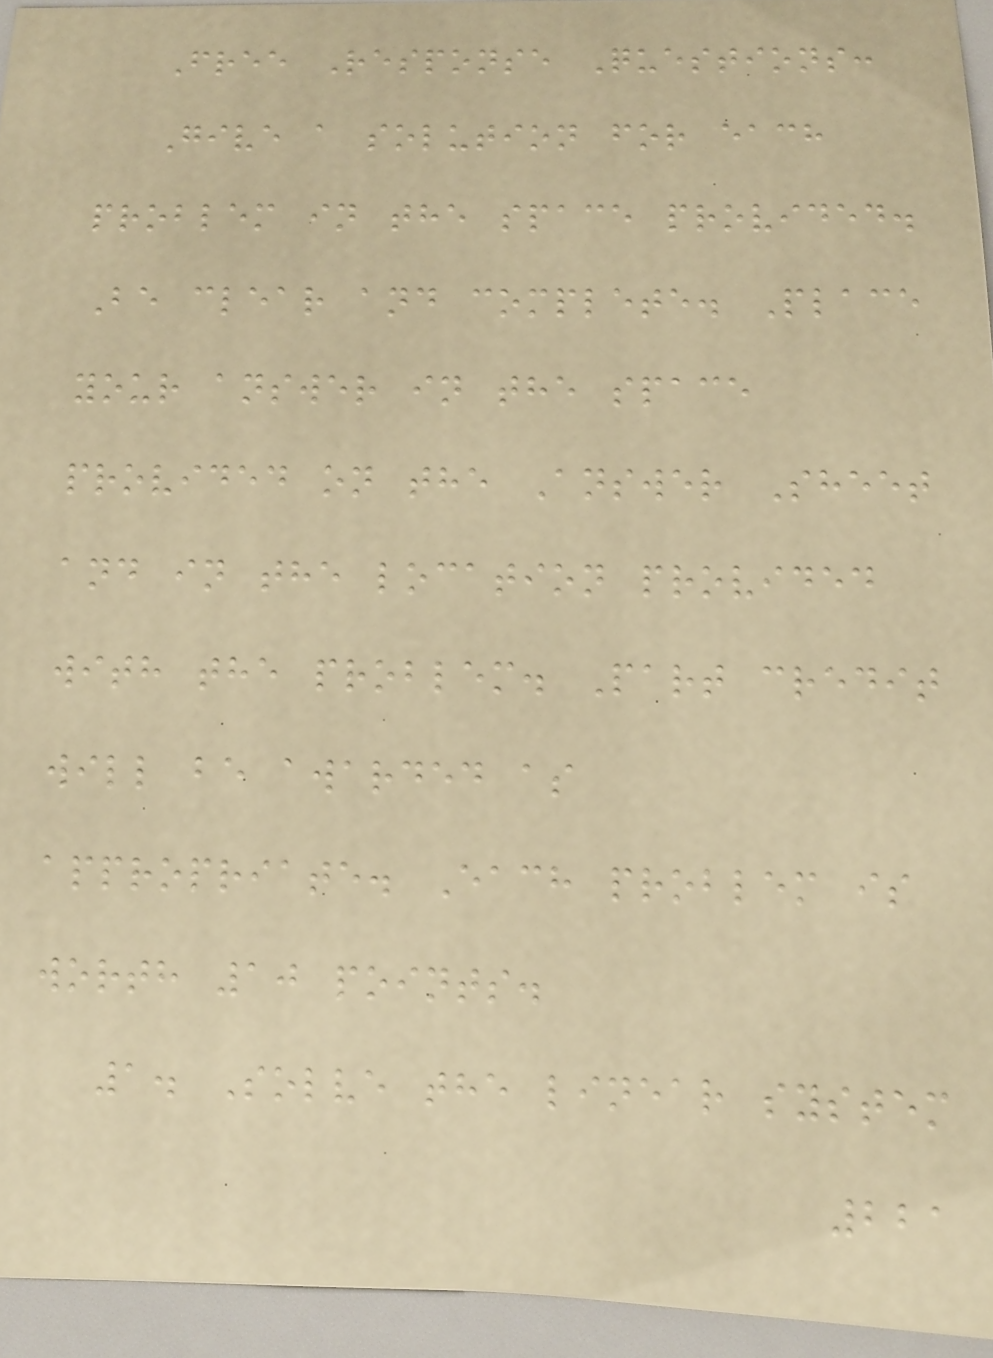Free Response Questions:
Give a solution for each
problem in the space provided.
Be clear and complete. Place
your answer in the space
provided on the Answer Sheet
and in the location provided
with the problem. Part credit
will be awarded as
appropriate. Each problem is
worth 10 points.
1. Solve the linear system
221
